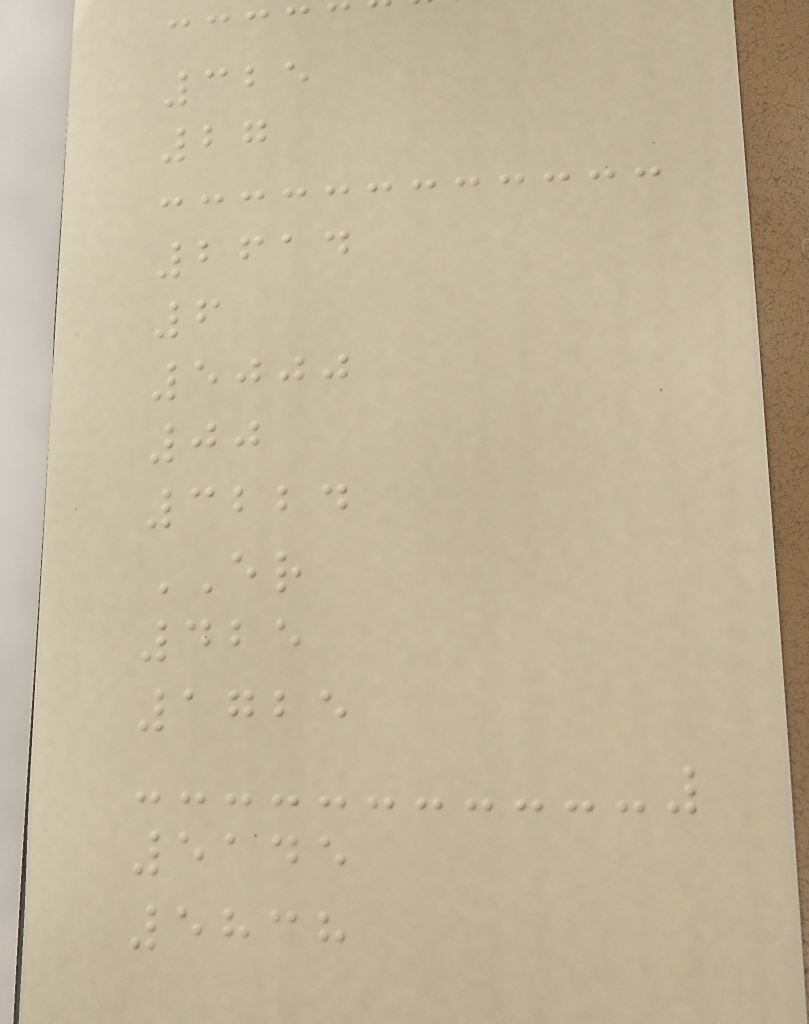325
27
2614
6
5000
00
3224
ER
425
1725
5145
5838
